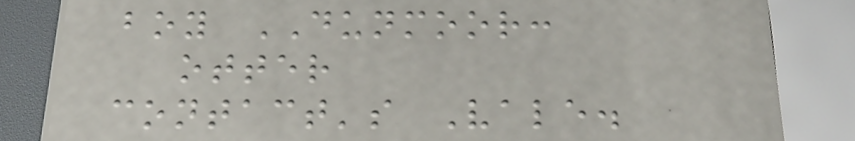boy DUNMOOR:
otter
contact's Vale.
